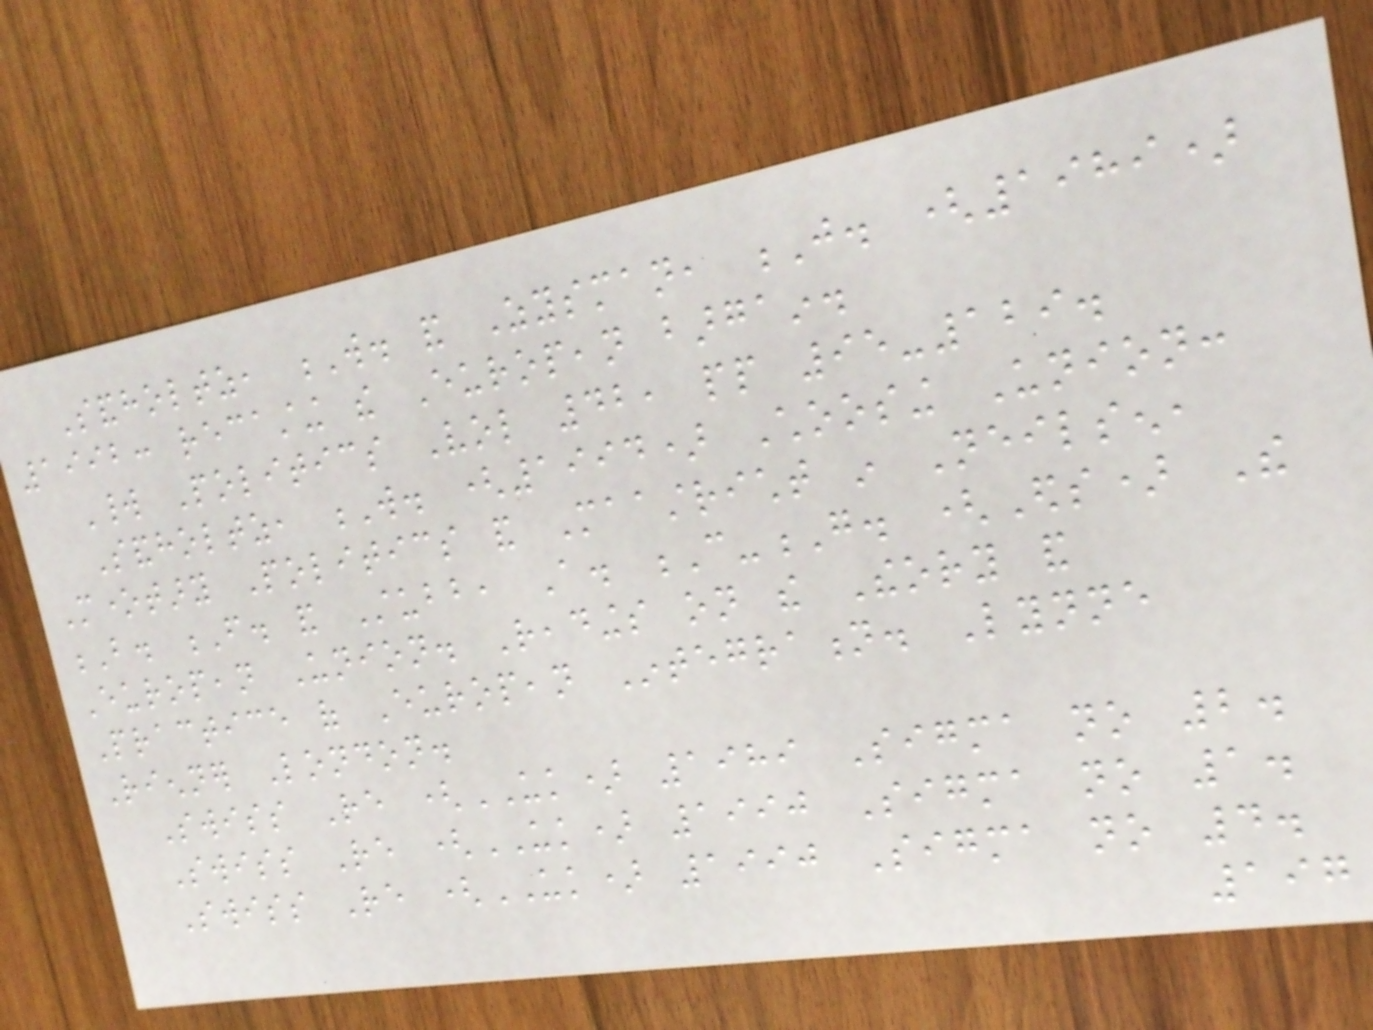Sandholtz, W. and Zysman, J. (1989)
1992: recasting the European bargain.
World Politics Vol 42, pp 95-129.
Sandholtz, W. (1994) Choosing Union:
Monetary Politics and Maastricht in Neilsen,
B. F. and Stubb, A. C-G. (Eds) The
European Union. Readings on the Theory and
Practice of European Integration. Lynne
Rienner London.
Swiss Re (UK) 1989 Sigma no 2.
Swiss Re (UK) 1990 Sigma no 1.
Swiss Re (UK) 1990 Sigma no 4.
197
